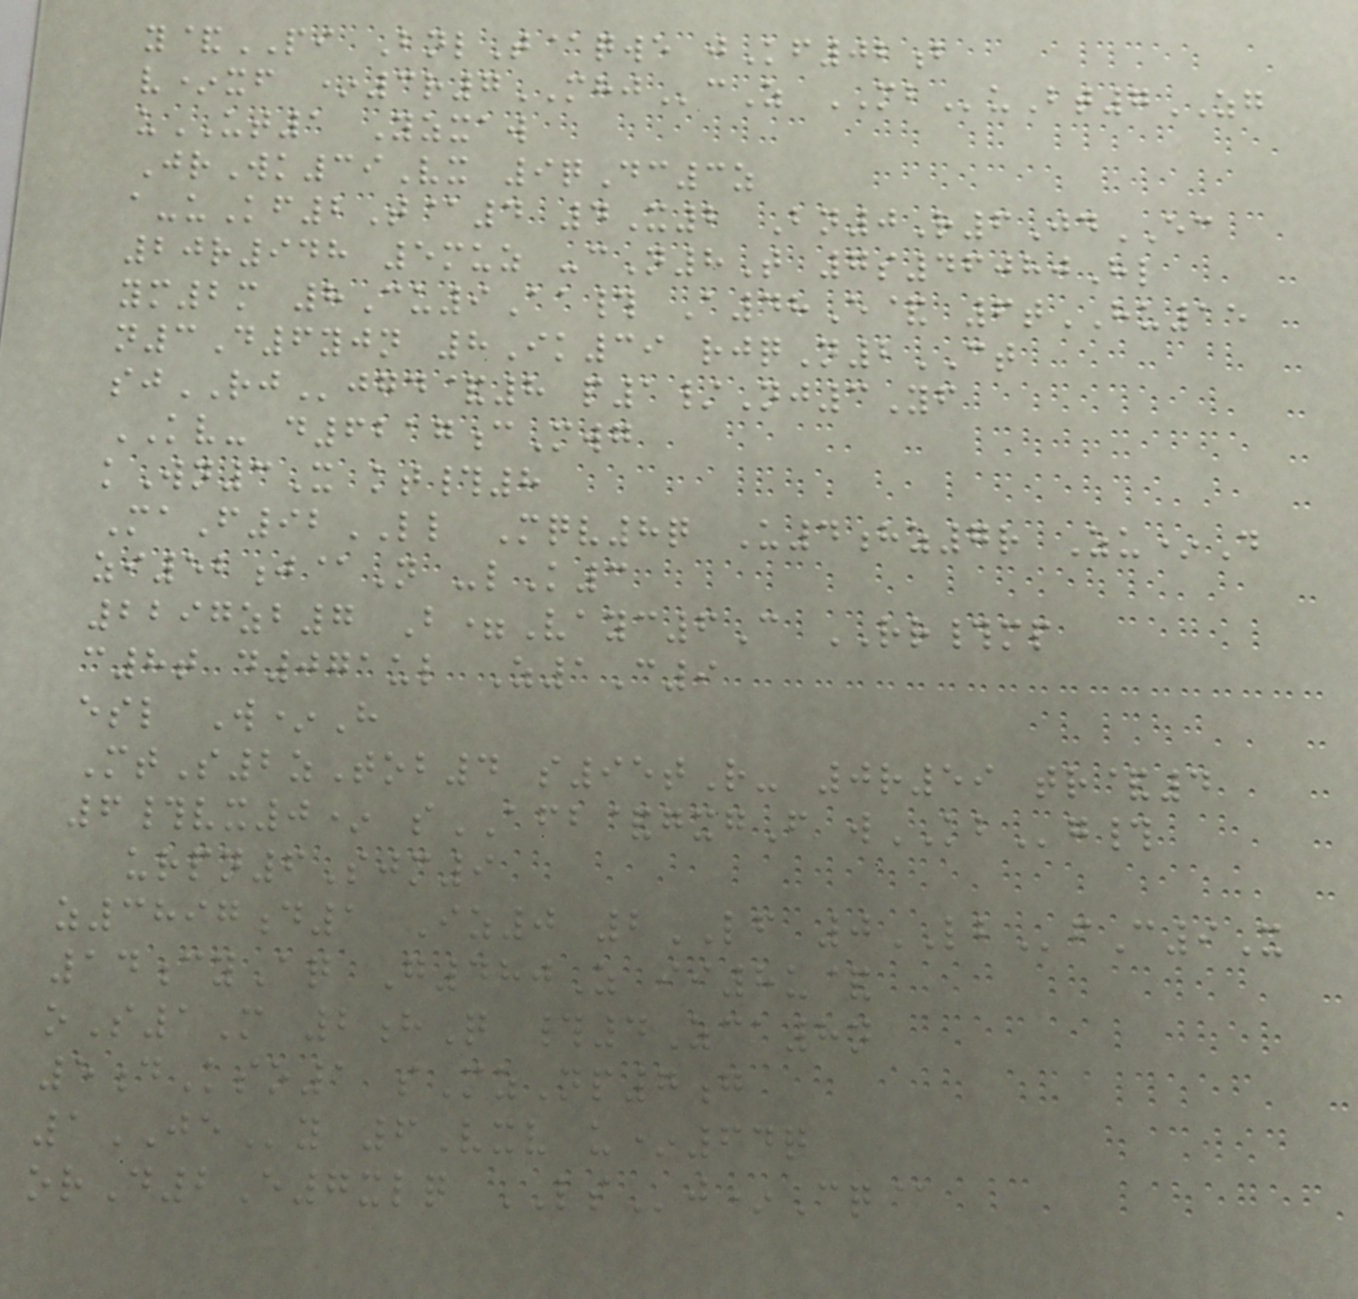y&PI BnlT@qwe jKf02b
v*xf *3r7MHJcZ MBuBt7ZG
uUT1 Yzxaw
JrWk39Vx 9qDc3z
a-uKf2T@4 4X2 Bn0R6JdEC
20r948 5muz -cN8T 7s46080Hl
ym2m 8Cu9Aa# A48E& 6tHU15
n3D6yjn 8Ik39 rjqN2CT
sjRJjgd&8 p1/Nj3Yf
KV- d6217cMwg
kWn3X kt#8
MaF92LL Mqv8q U4hz7r Zu*D
zi52j@N -lK3
2297zb7 B=Vayc6C RR#mp
c8t d071ul Z1C9
esl W*H
MtS2zTob4 s95tR- 0r59 tr&4
6#vx0* sAFB&gxgF wKBg#
urpn6Sjm9
z3897d1 Iz0 2LF 0LBfC9X
14cyAq G480Z ii8u&
oS1M 2hQ #4Zca8n
5dKso1 sMzNp7g
1JEy 6Vxv u*64q
orD2E7xlq LSj*Cq@
